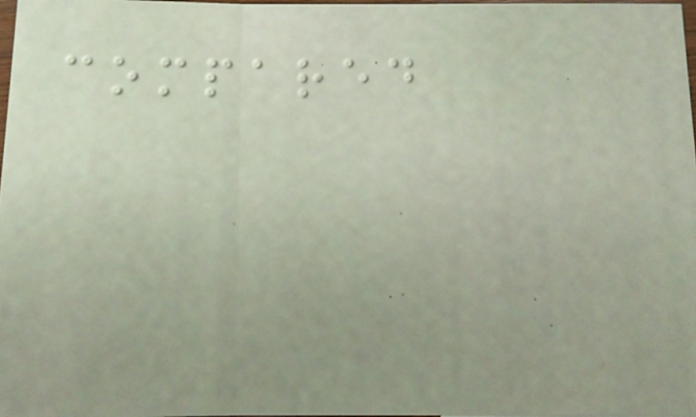compared
